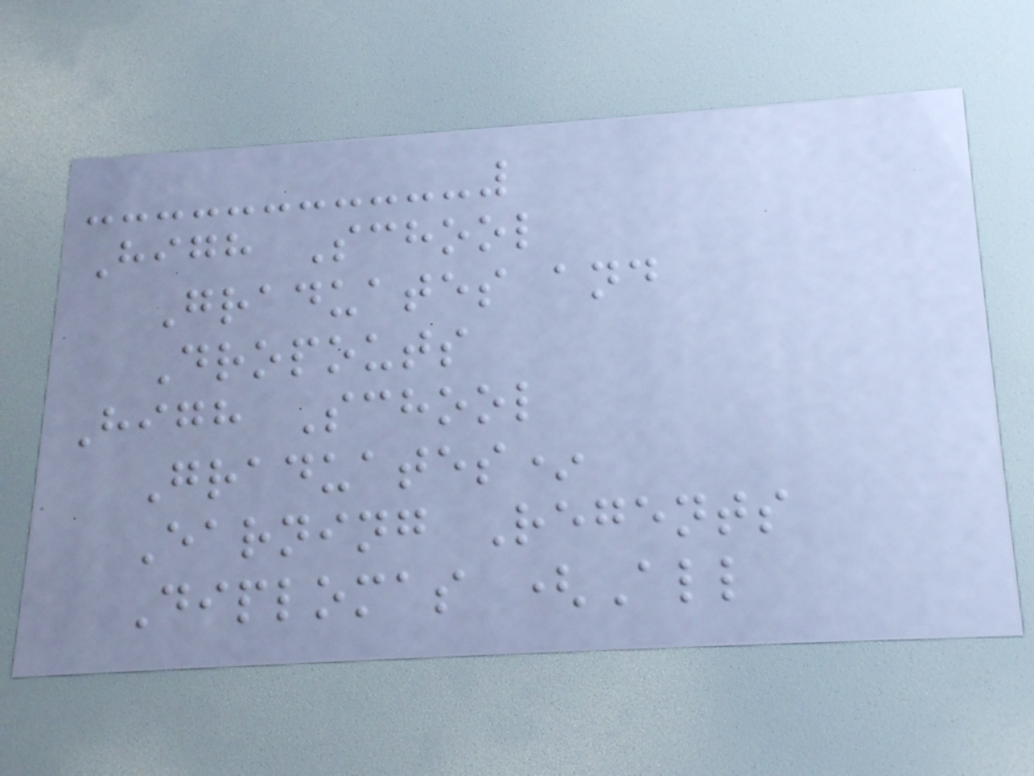High School
Graduates and
Dropouts
High School
Graduates*
Earning Regents
Diplomas (All
